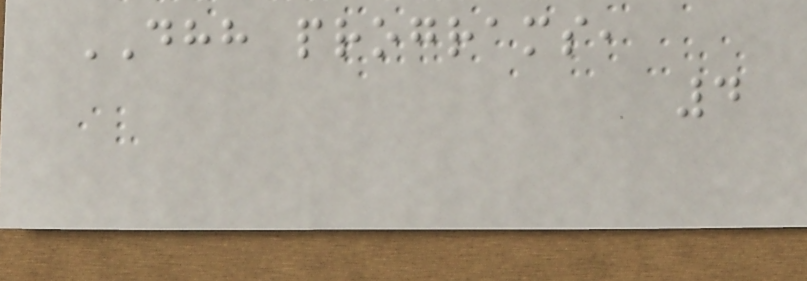DHH programs,
4
